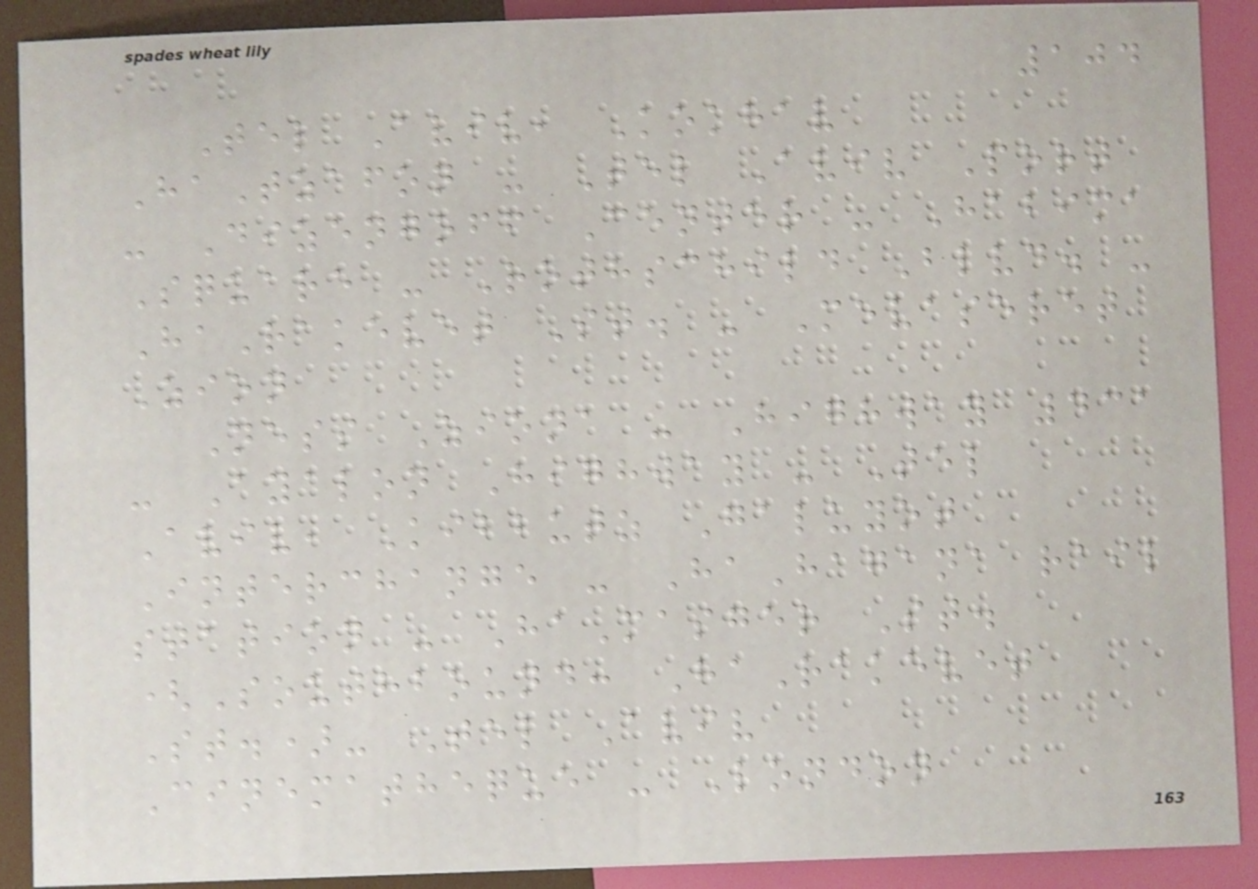104
Tel Aviv, Kokhav
HaTzafon - Tel Aviv Port
- Dizengoff Center - Habima
Square - Rothschild Blvd. -
HaRakevet St. - Mevaseret
Zion
Ness Ziona - Highway 431
- Ayalon Highway - Tel
Aviv, Kibbutz Galuyot
Interchange - HaHagana rail
station - HaMasger St.
(Southbound: HaRakevet
St.)- Tel Aviv
Cinematheque - London
